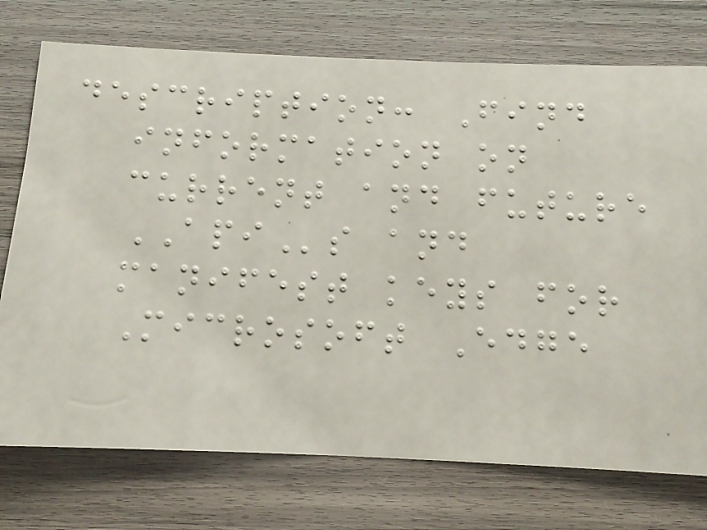description: Find
information on
current and future
APIs and
manifest keys for
Microsoft Edge
